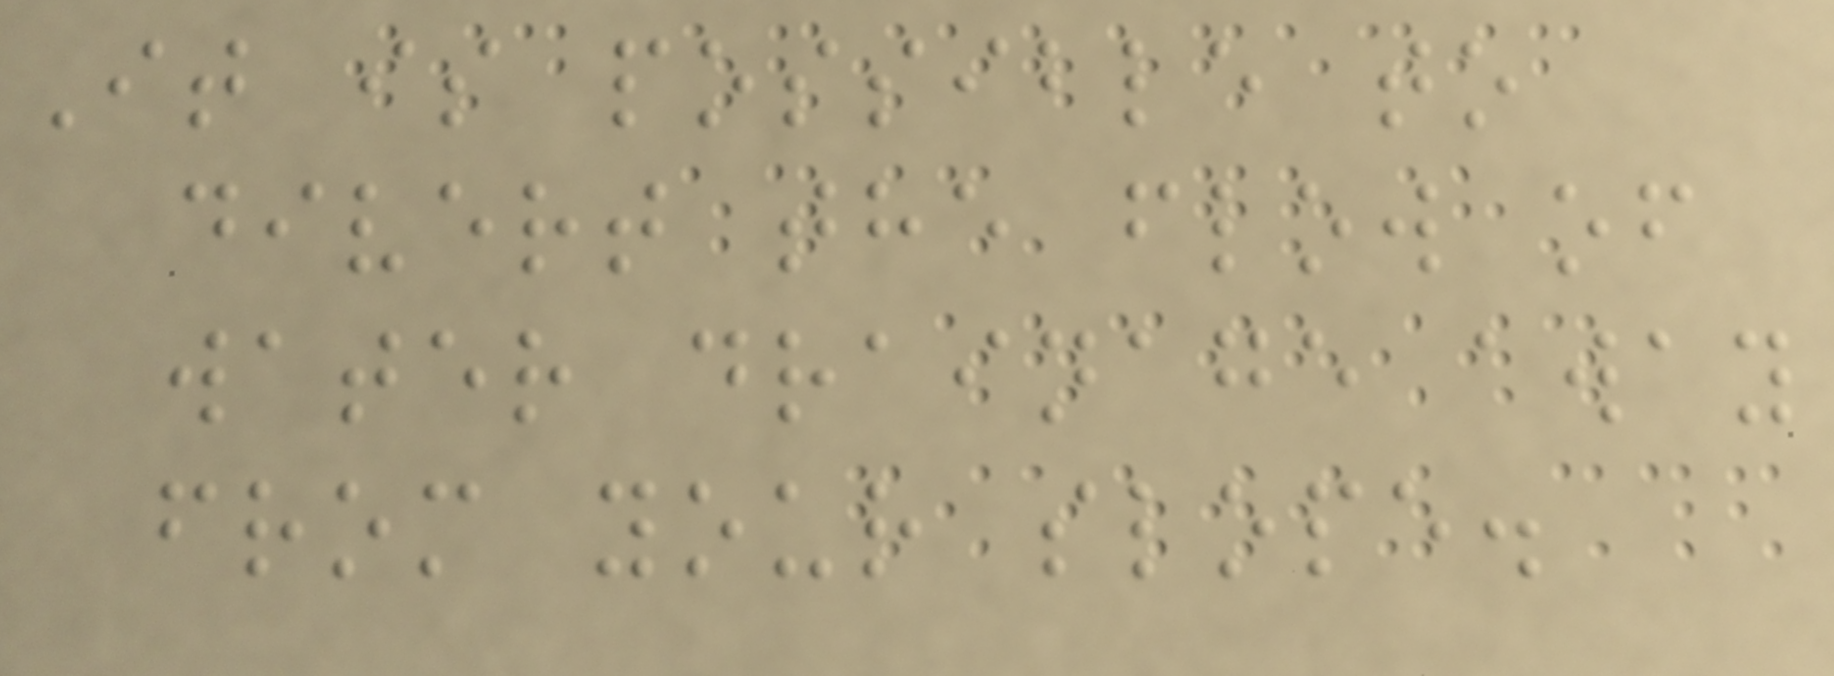It is possible to
divert the flow of
water drainage away
from your slope.
